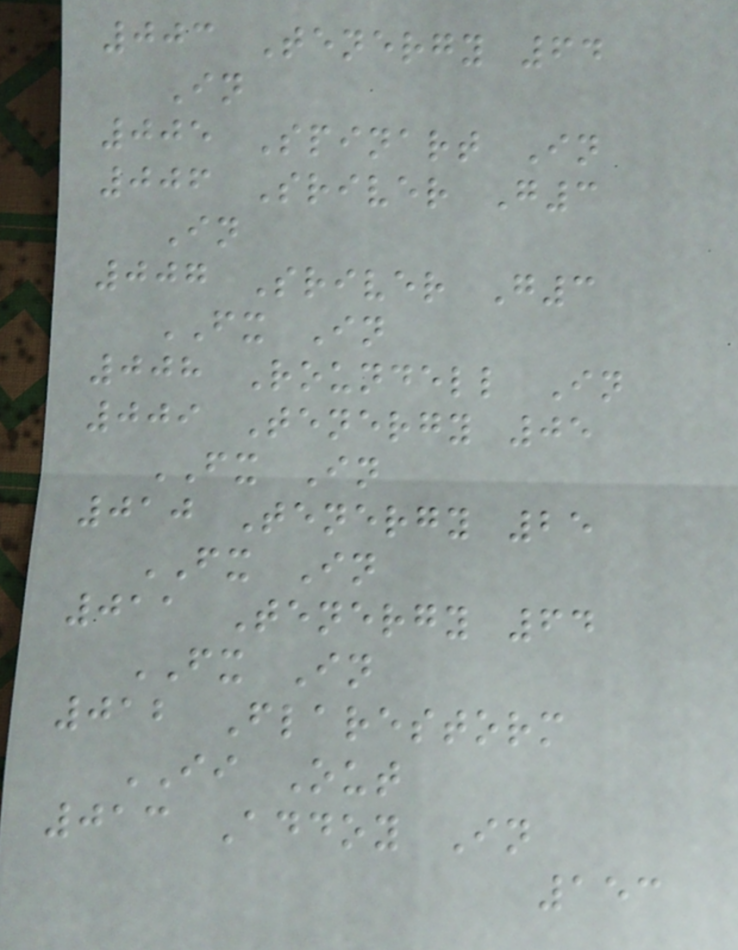003 Tenergy 64
In
005 Spinart In
006 Sriver G3
In
007 Sriver G3
FX In
008 Roundell In
009 Tenergy 05
FX In
010 Tenergy 25
FX In
011 Tenergy 64
FX In
012 Flarestorm
II Out
013 Addoy In
153
